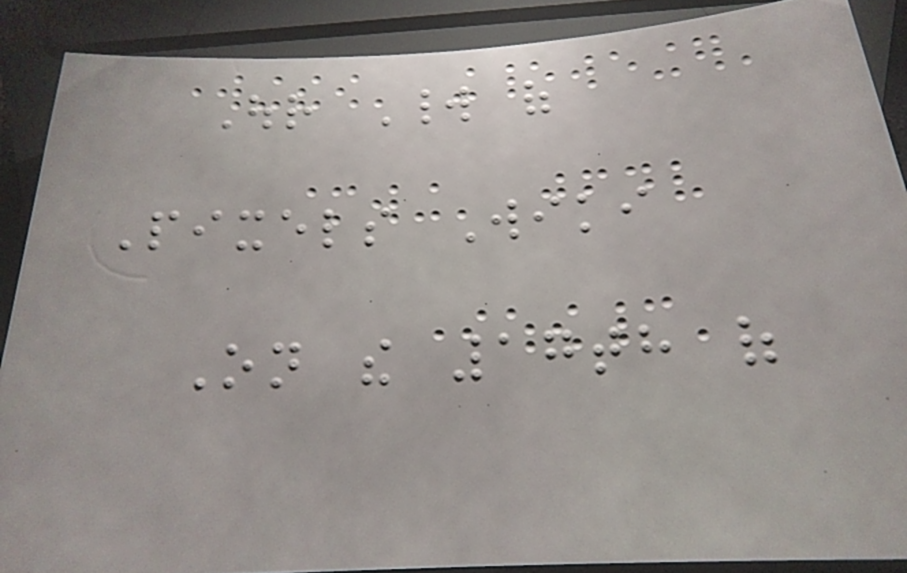Our World of
Pixels Wiki
On the 17th of
